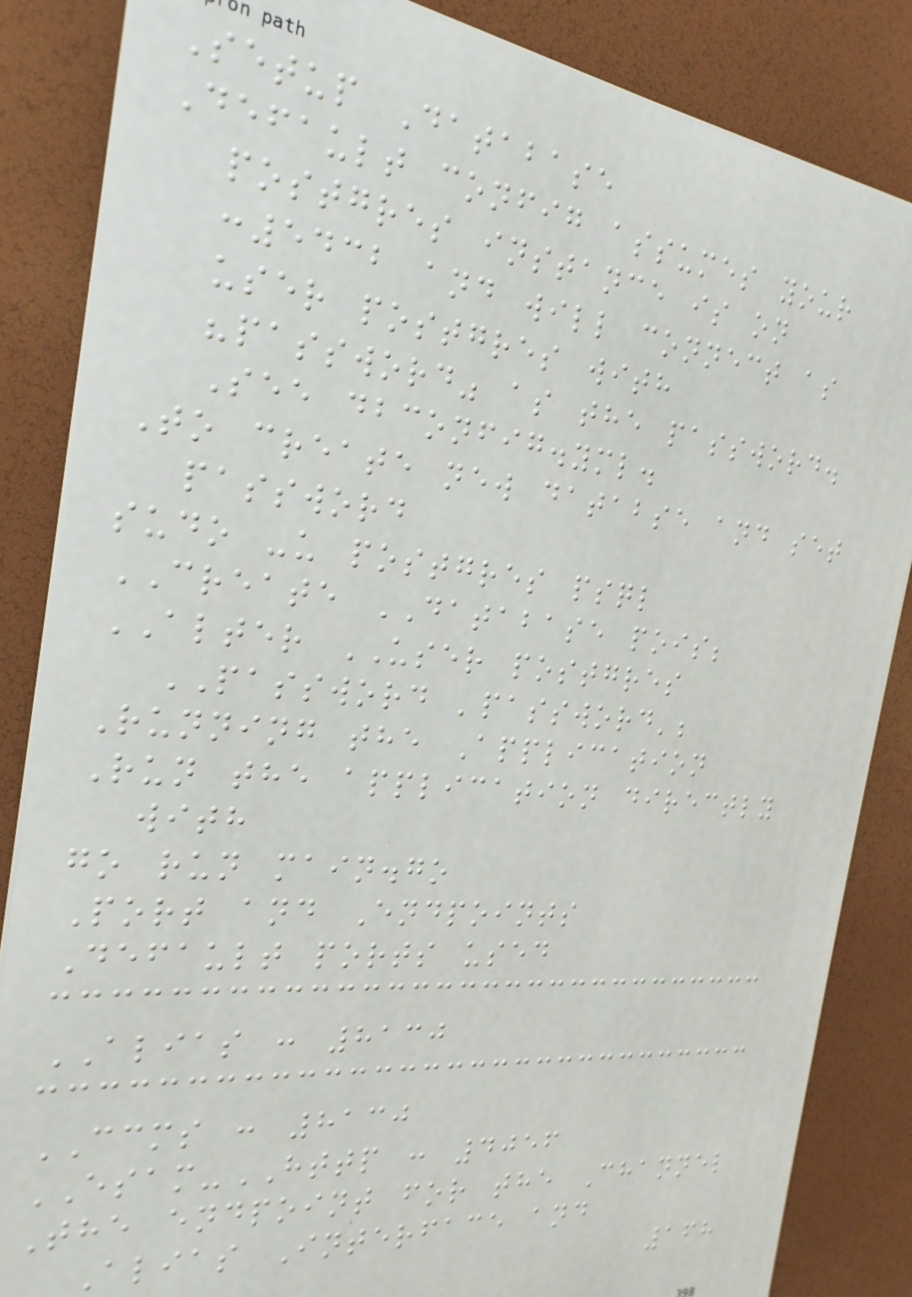Setup Database
Default config assumes your
postgres instance is on
:5432 and will connect as
user postgres with
"password" as the password.
See dbconfig.yml.
To create new databse and set
password
sudo -u postgres psql
CREATE DATABASE pois;
ALTER USER postgres
PASSWORD 'password';
Running the Application
Run the application directly
with
go run main.go
Port and Endpoints
Default ports used
ALIAS : 8130
CCMS : 8130
ESAM-HTTP : 4056
The endpoint for the Channel
Alias Interface and
168
